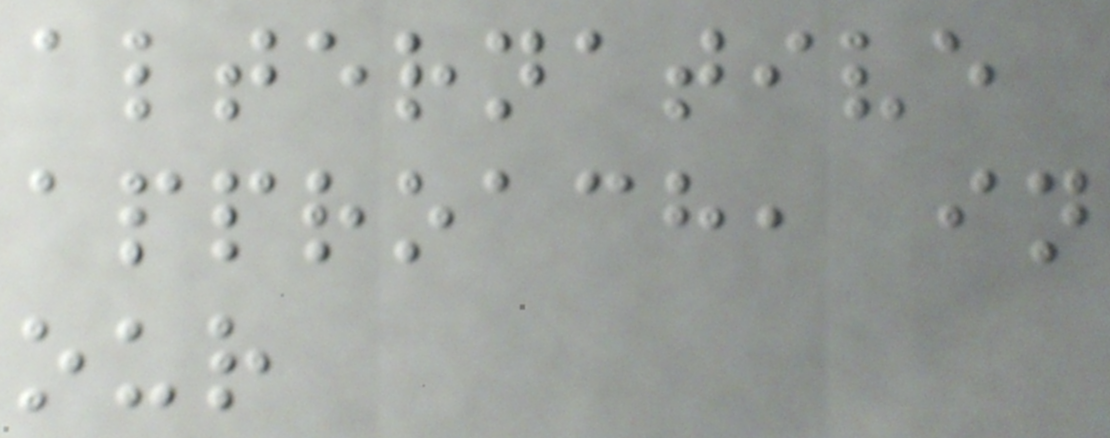alternative
approach, in
our
